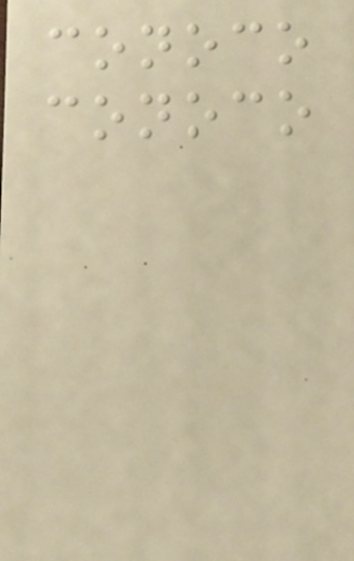conoco
conoco
